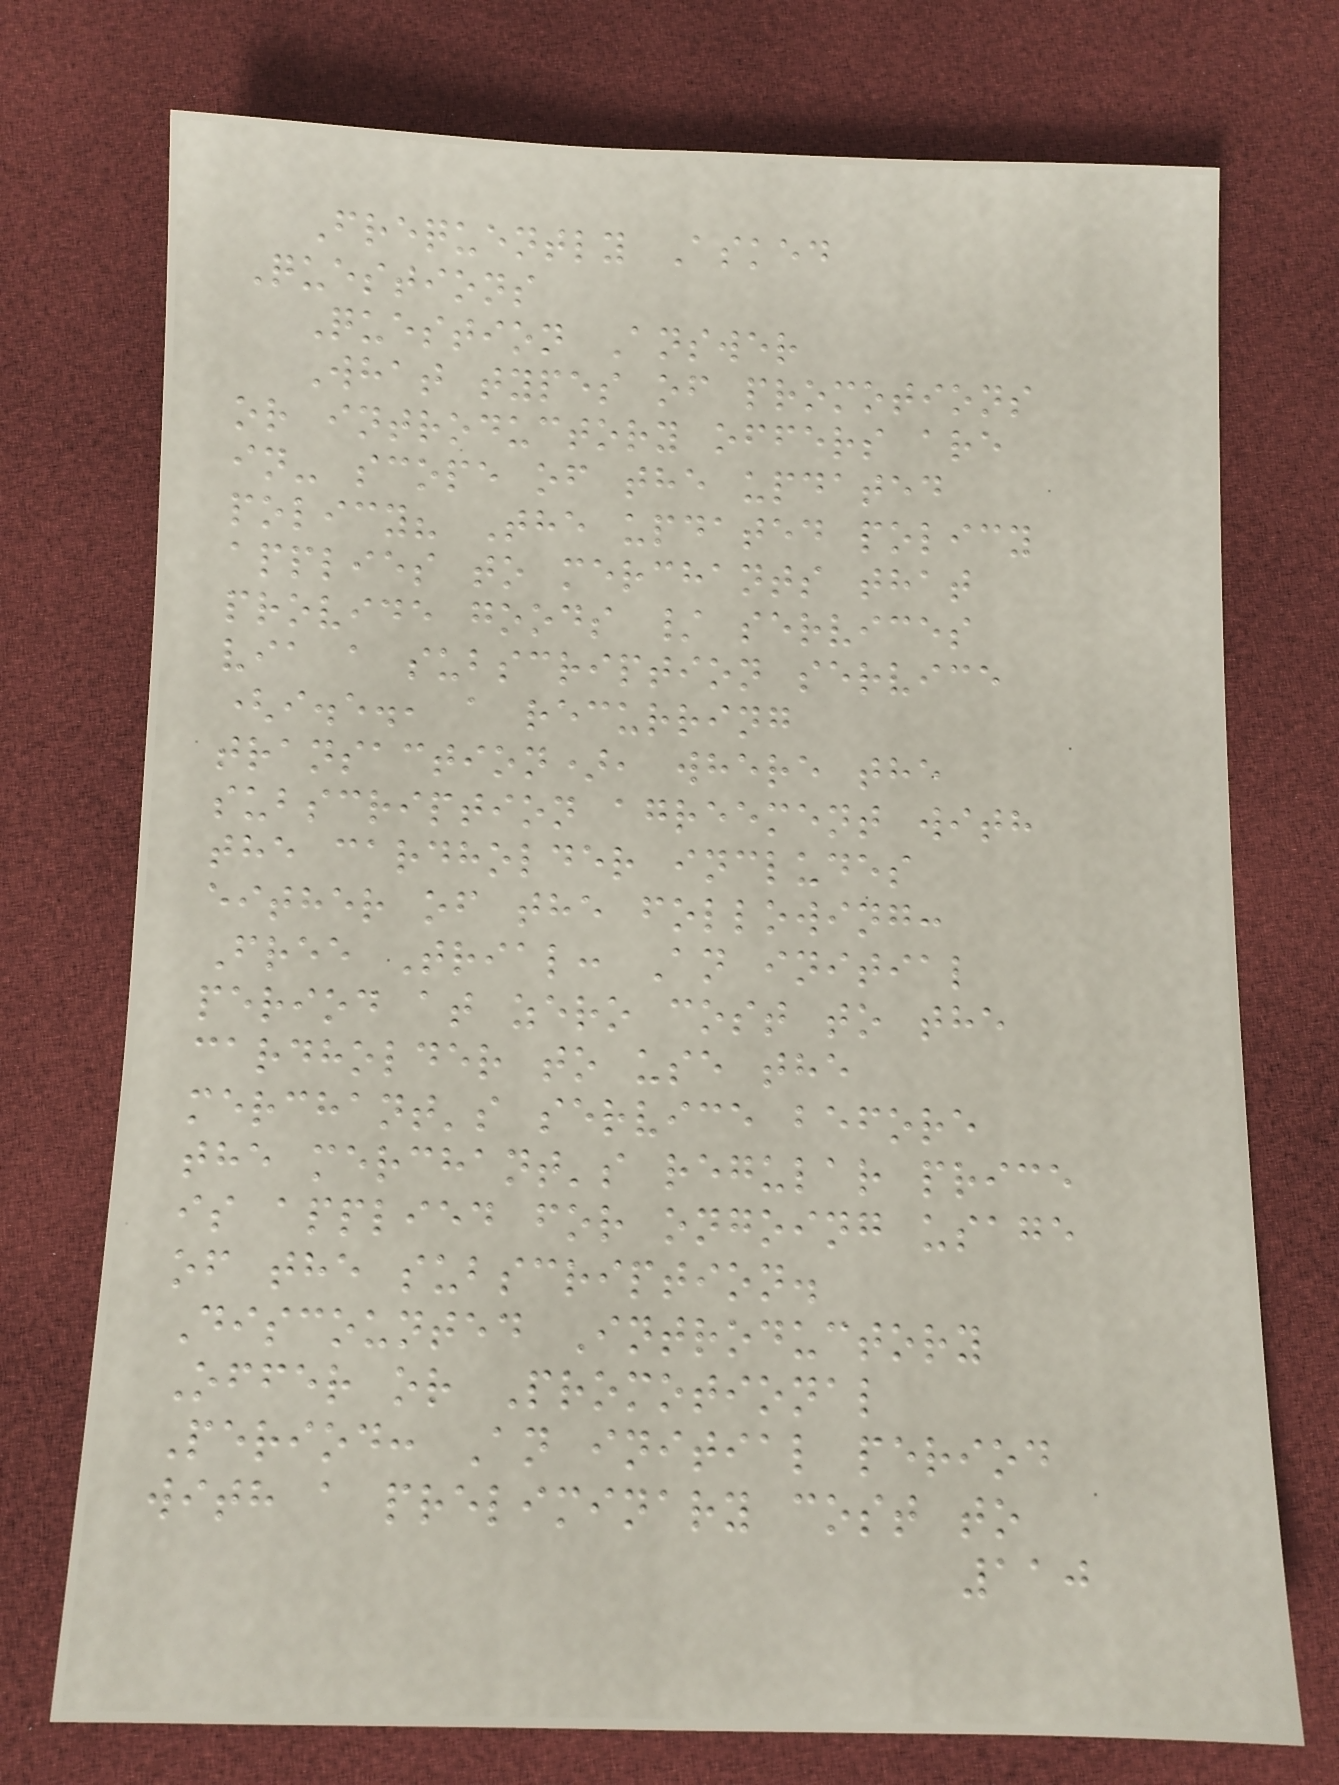Frequently Asked
Questions
Question Answer
What types of promotions
or introductory offers are
in- scope of the updated
policy? The updated policy
applies to merchants that
provide goods / services
via a subscription service
(i.e., a recurring
transaction), where the
subscription agreement with
the cardholder includes
either of the following:
Free Trial: An initial
period at zero cost to the
cardholder to use the
merchant's service before
the merchant's regular price
is applied for ongoing usage
of the subscription.
Discounted Introductory
Offer or Promotional
Period: An initial period
with a preliminary cost to
110
